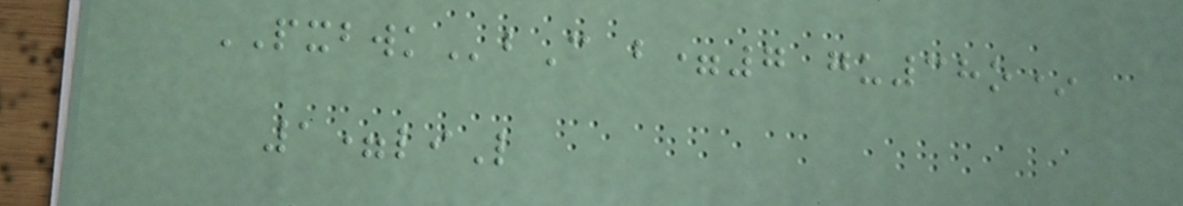PXBWKbC b=7 gu38o*
1=liL
